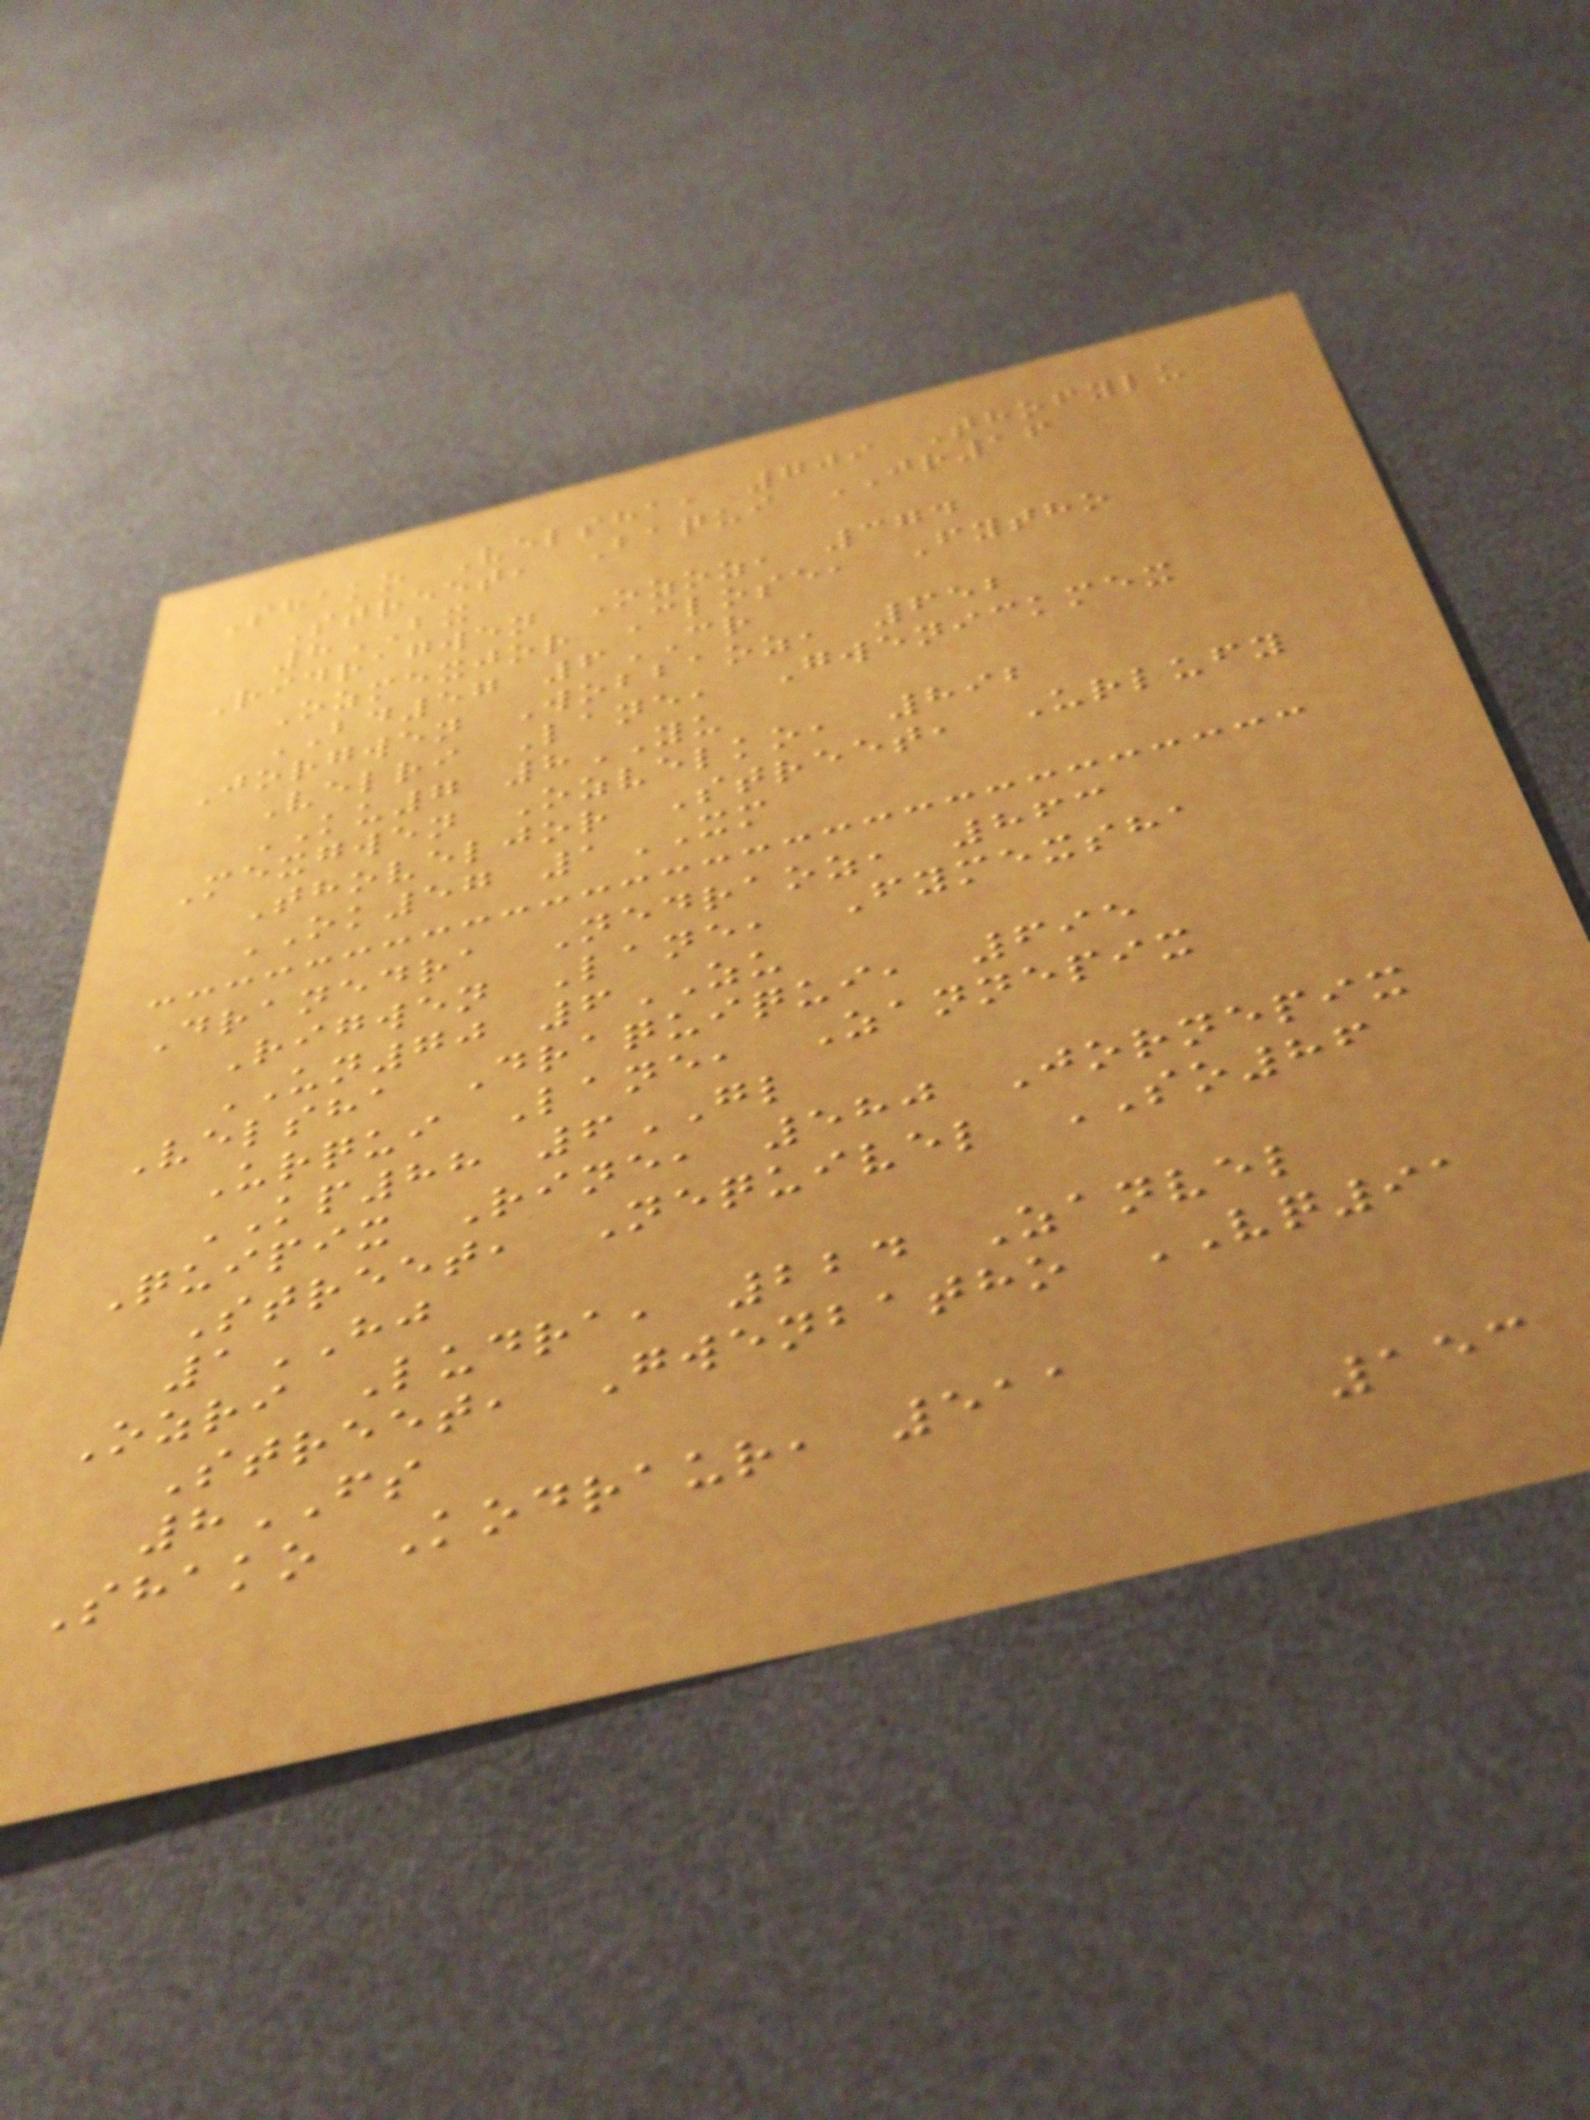Shako Velsha, 709 Thofylu
Street, Baqui JR16
8BX
Ridragwen Ozoz, 374
Ozmexjor Close, Fytho
BD57 6CR
Jorgwen Wobbaoz, 652
Velri Lane, Gwenickmex
KU7 8YU
Mexgwen Ozvelko, 892
Thoveljor Street, Urlufy
OK57 1XM
Dranedra Nedraoz, 863
Rigwen Lane, Fymexsha
UN70 6ZU
Velsha Draquiqui, 695
Urqui Lane, Zannepix
KP88 6GL
Quipix Rine, 580 Jornepix
Street, Nequivel SO86
1HJ
Ozri Ludra, 224 Zanvel
Street, Gwenbatho VQ91
8FS
Shako Kodraur, 511
153
